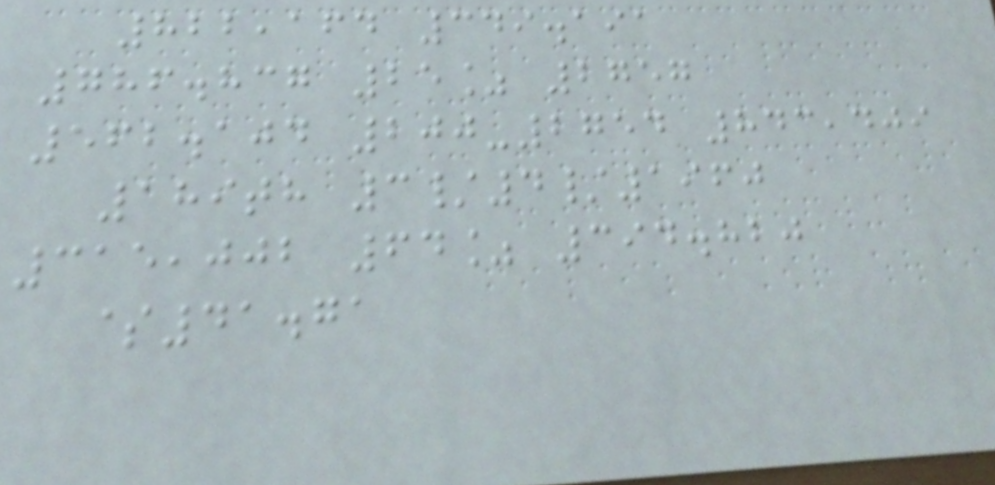822,164 349.191
786.837 25% 2757
562.104 200-2754 843,409
189th 3/4/1960
315,002 64% 394.820
$41.71
